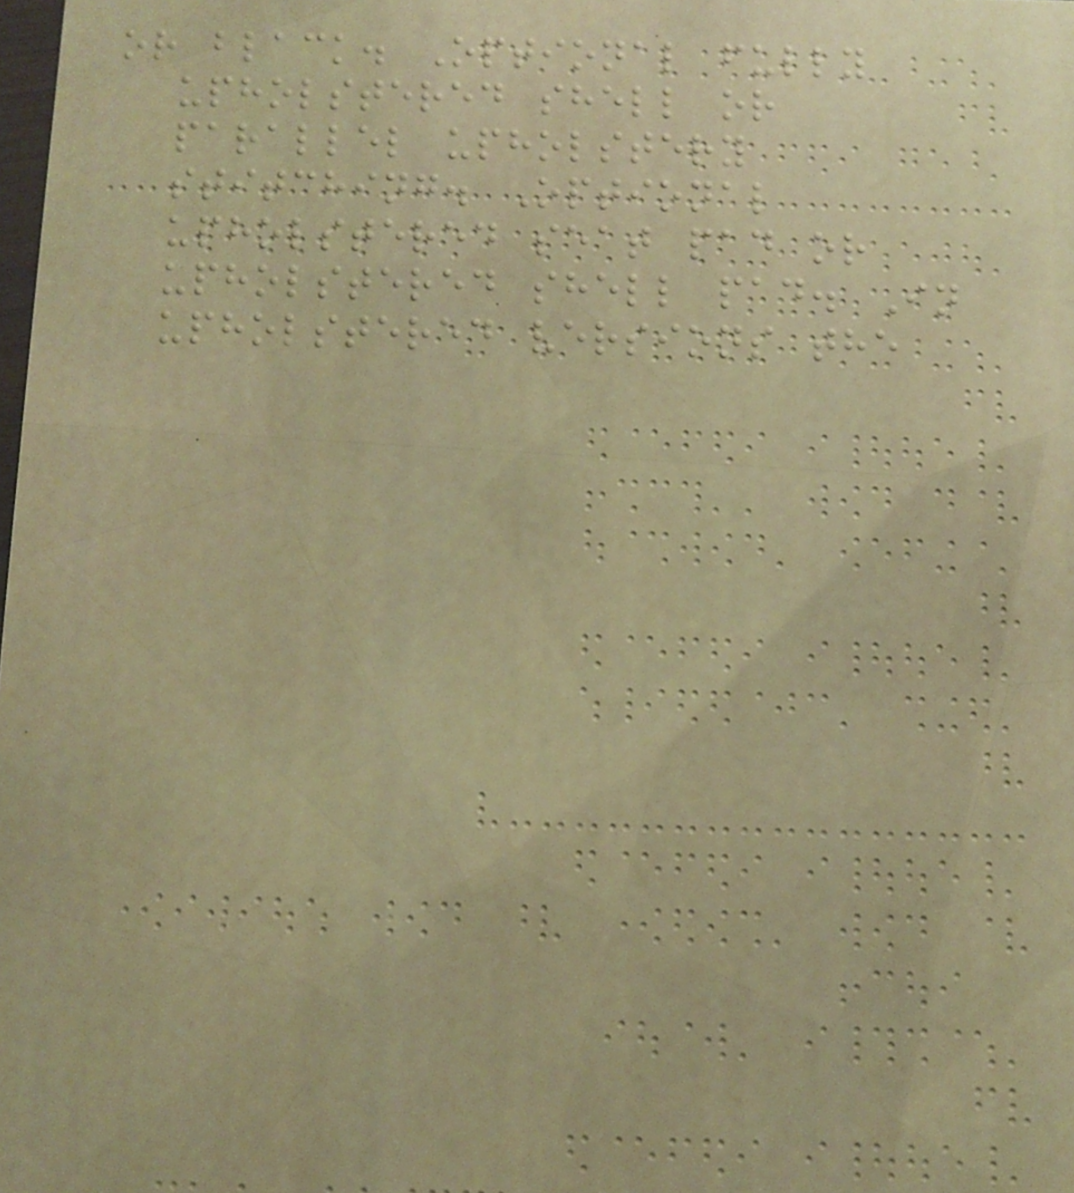or black. Optional fully
upholstered shell or
parallel upholstery
stitching. Optional
upholstered seat pad or
upholstered shell pad. In
upholstered versions the
